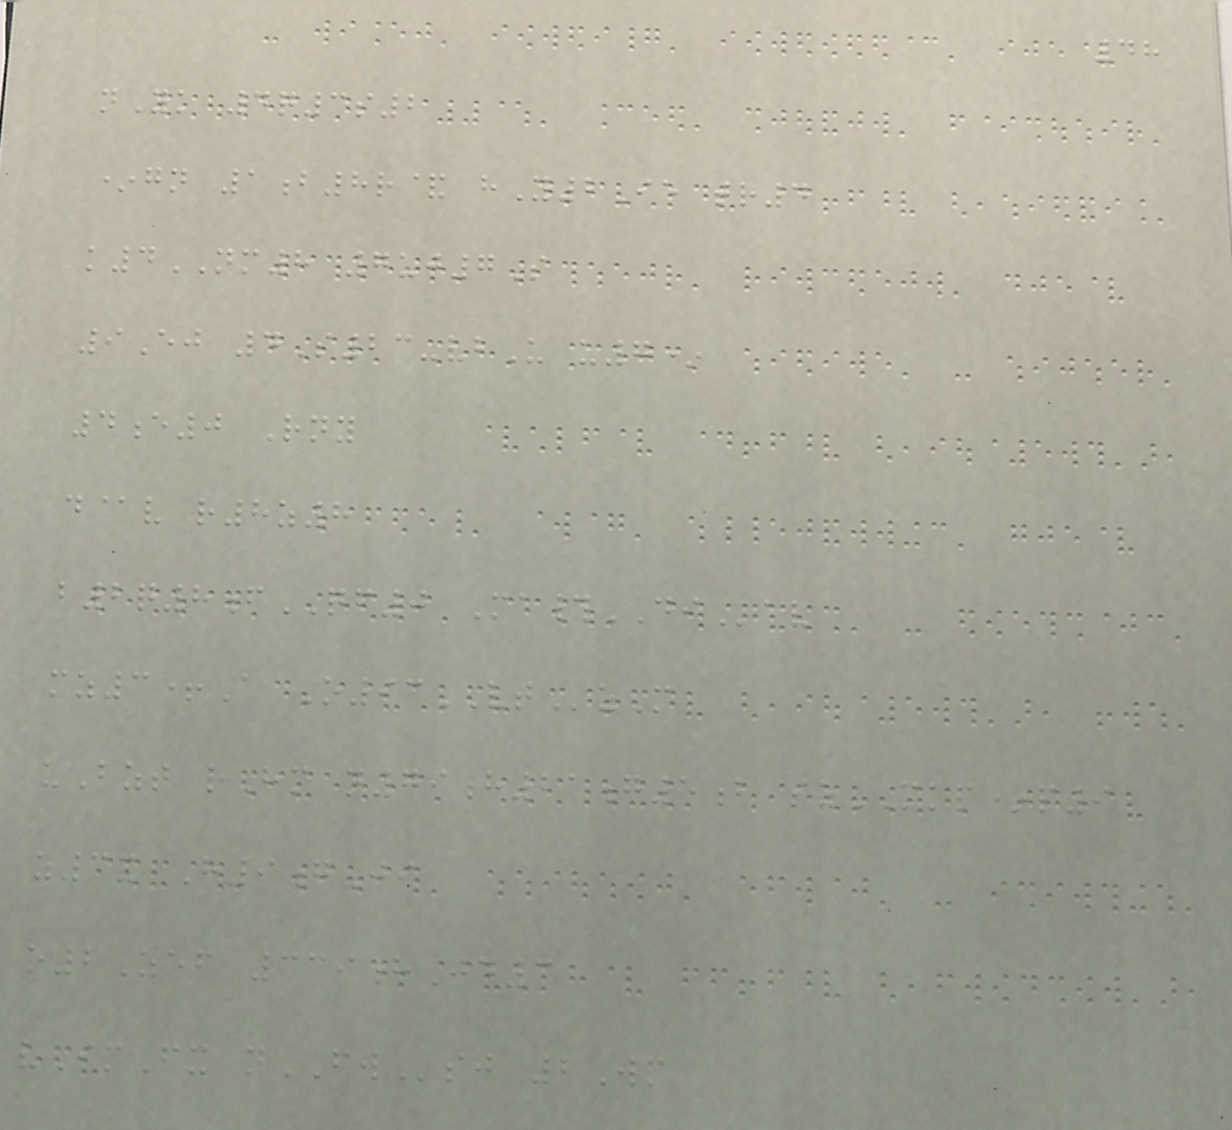48
nYk 4q3s2
*gn 1b8r& hY2Ie tr4
k4NM8 7uj7S
9Ej 4S23-vbU u7*
4e0 Rny
d@v r8z8
b2q8fQF0 Ma#DIav
mz3+A O93VTzM
uBzt rHm n79h21g5b szMKP*p9
z3x H9gJi
o2Zef 339hJd3
vImFx nFWsj 2Wm
